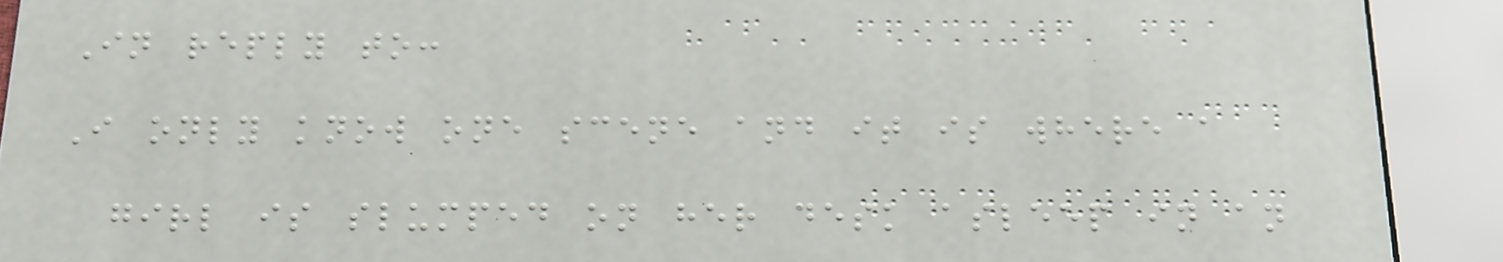In reply to:
I only know one scene and it is where a
girl is slumped on her desk asleep in an
